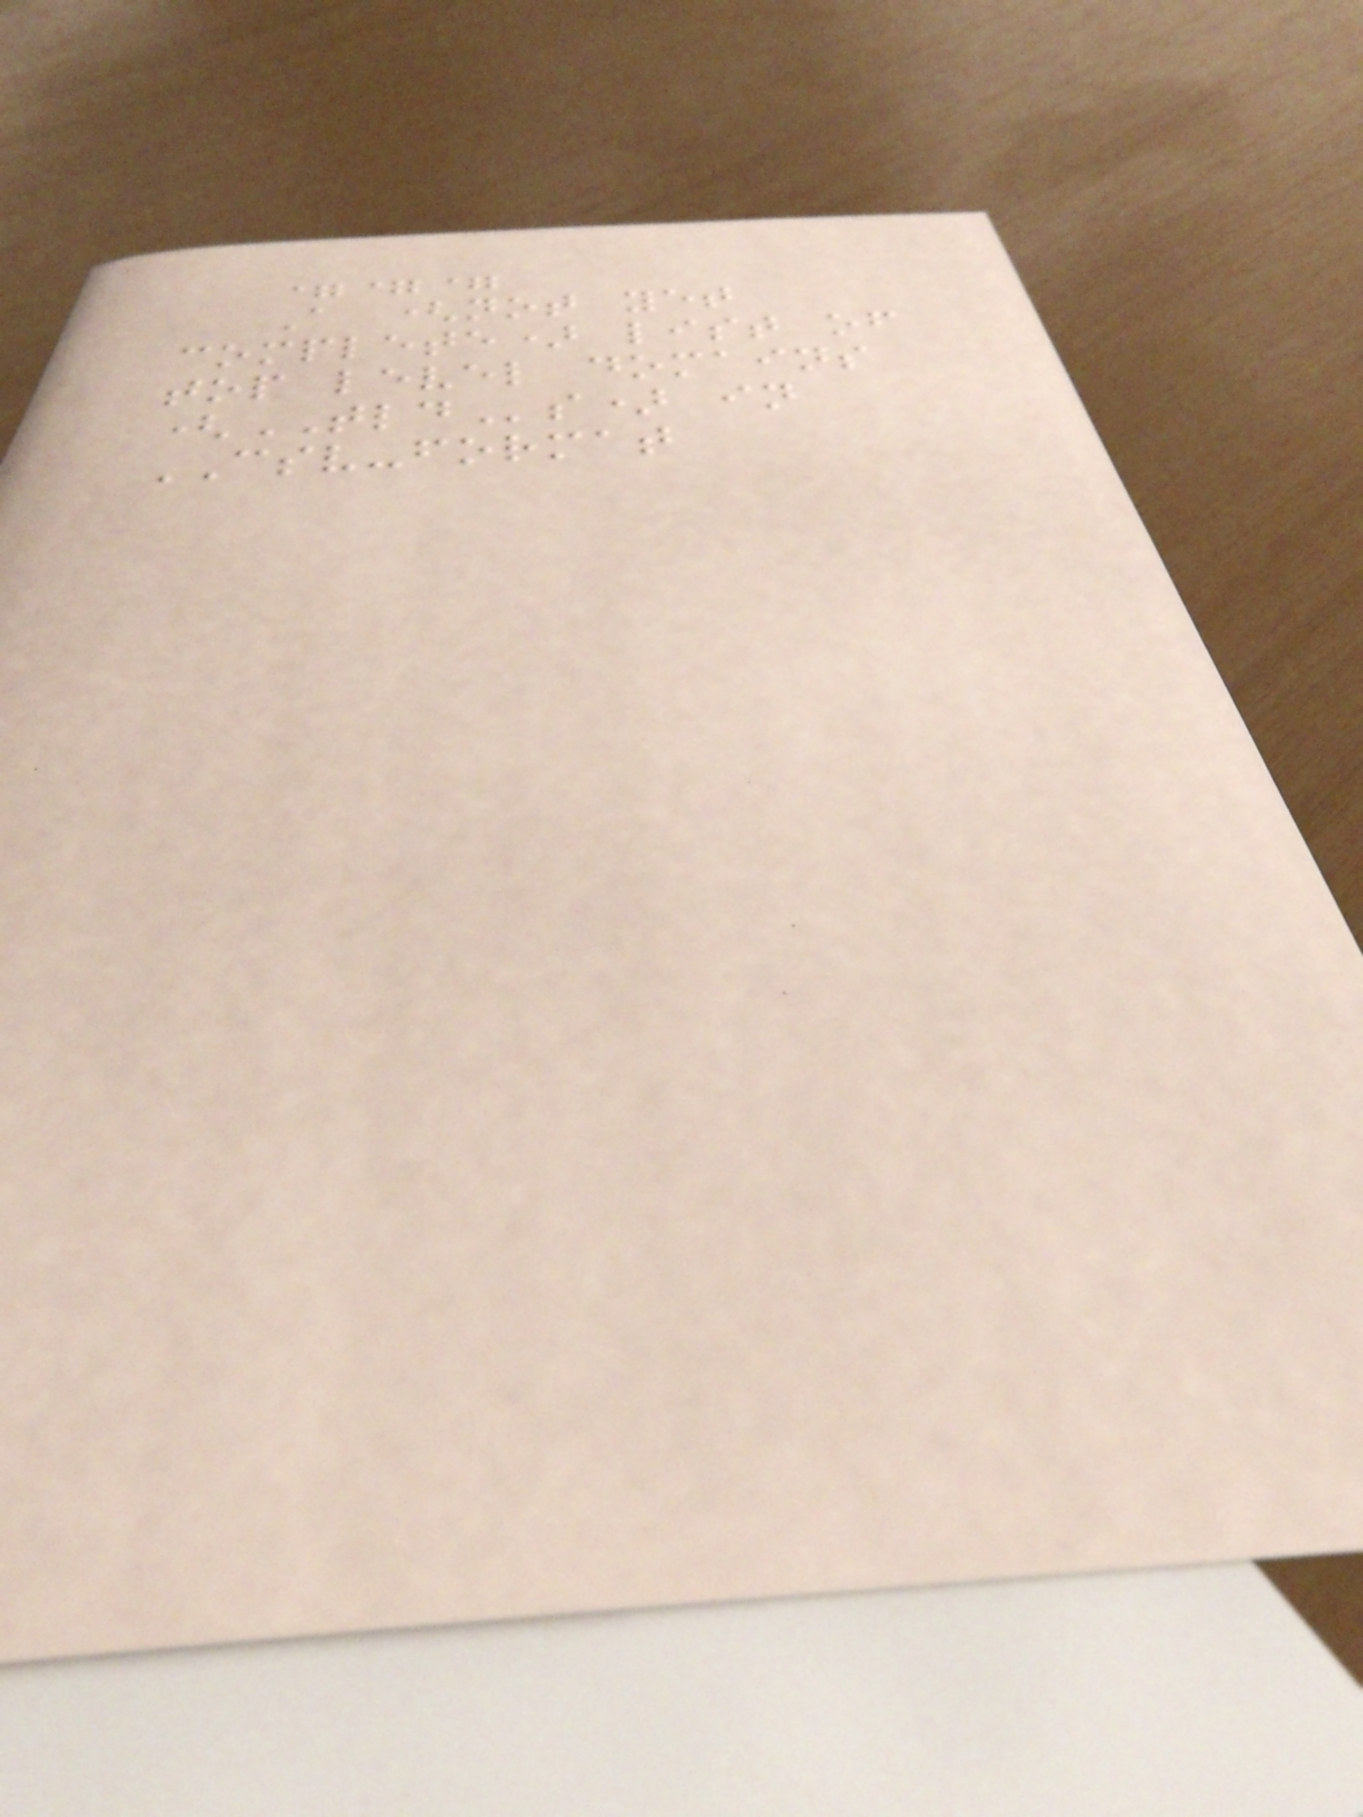===
A (not yet
complete) list of
top level domains
(TLDs) in
CSV-format
